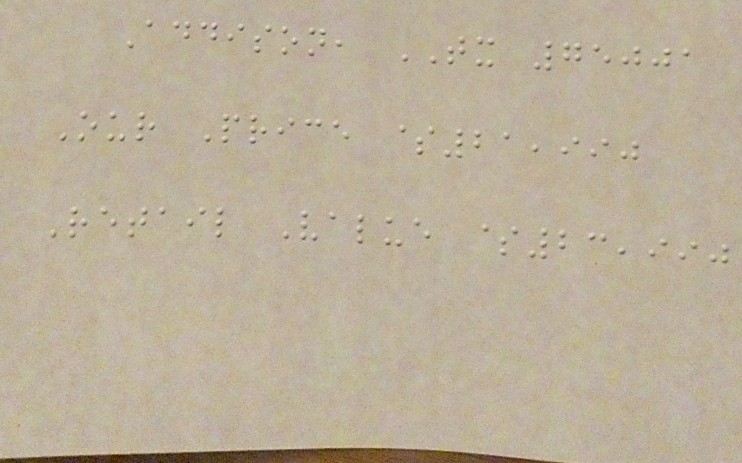Addison, TX 75001
Our Price $21,990
Retail Value $23,990
